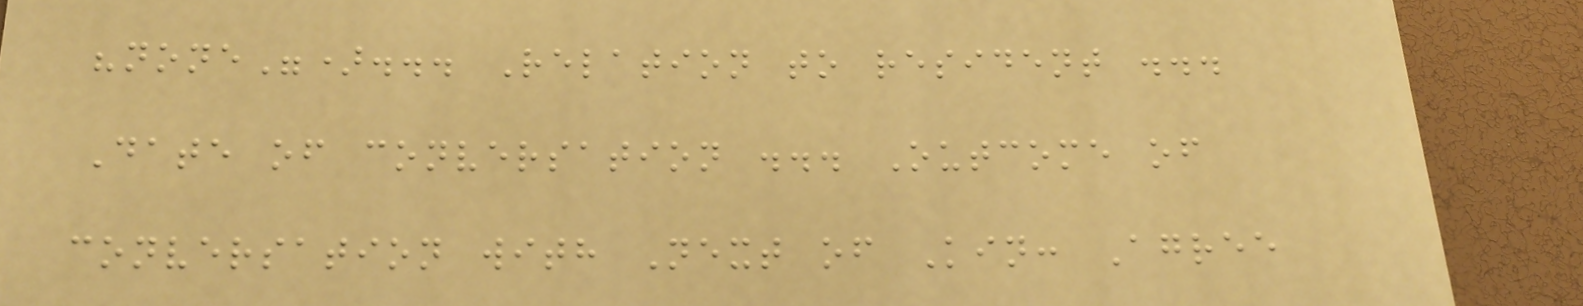"none")... Relation to resident ...
Date of conversation ... Outcome of
conversation with Next of Kin: Agree
